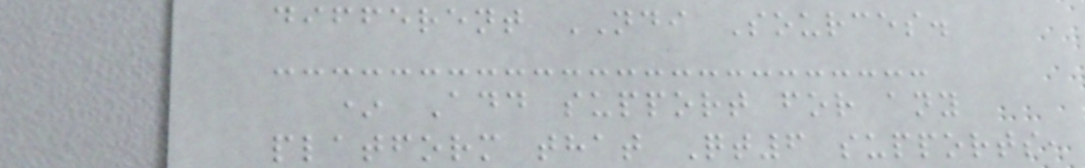different NDI Sources.
* Add support for any
platform that Qt6 supports,
